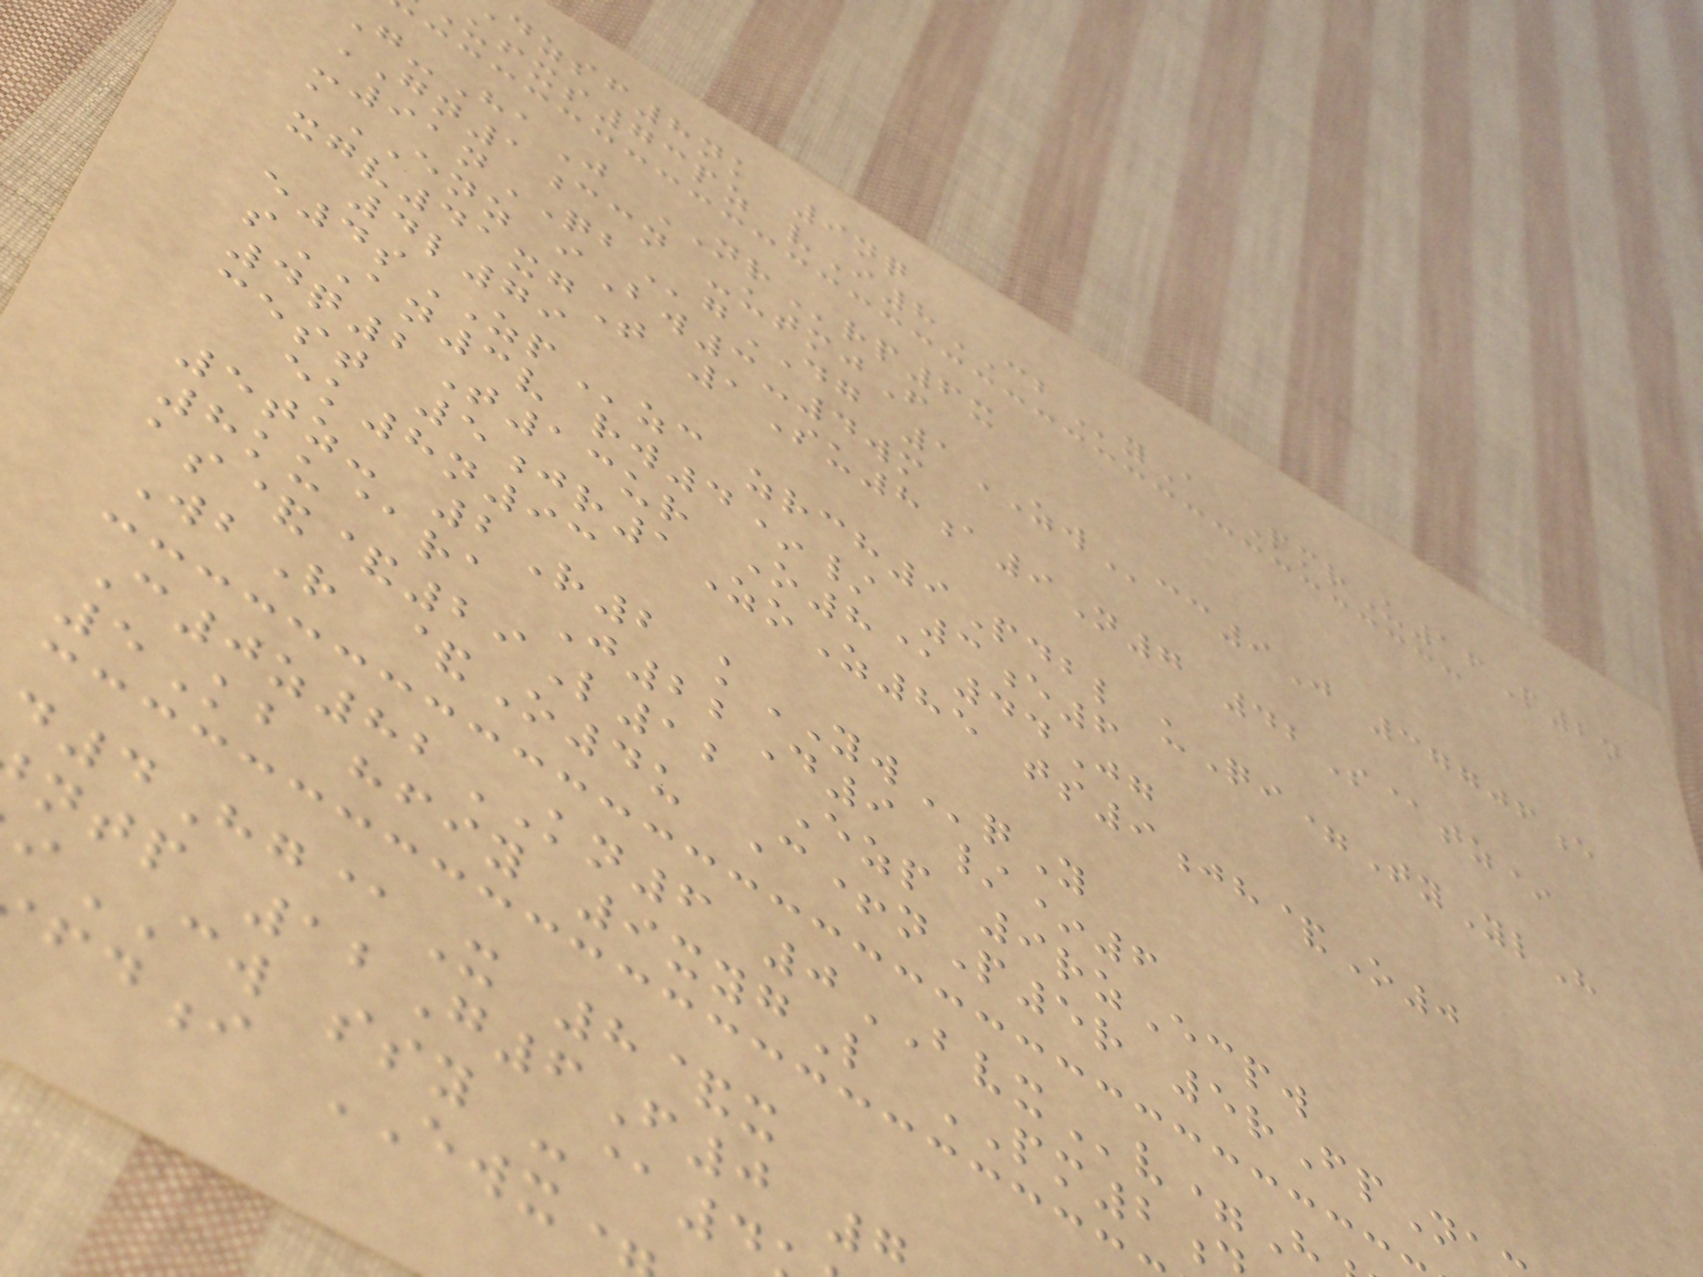dzsf8nk 9nq
ufxs73pz vI8CByA PmrU16P2n
-HaJ NRrp6x
GN1ccn -utmjF
-91nQBgDG 1ZWcc9J 37706e
aENZ iBw3-4wm
xgv41xgT 1Su8a9N7 42S@tz*
4l79
e4sZPzc zrch9Pdbl uQi=TyYlH
sAN3v rw4*/ 3e6
4q2T13ur O8@44Jg
cest 5jr1ZoZ85 ts9jh&O0
ek8n93
5tz- 2R2 kYWqY
8ku@ra J22D9 /*6
as&&29L12 Ezp 9rzEcpw
WbR &O4u C+nP5r 5rFpNa
C0z82KN6 0BVXv=H
5Kb hfiy 9xygL PM2
d4Hg@X 8&x
ntp 12G6F0
CW ssy -@4
i EWX
